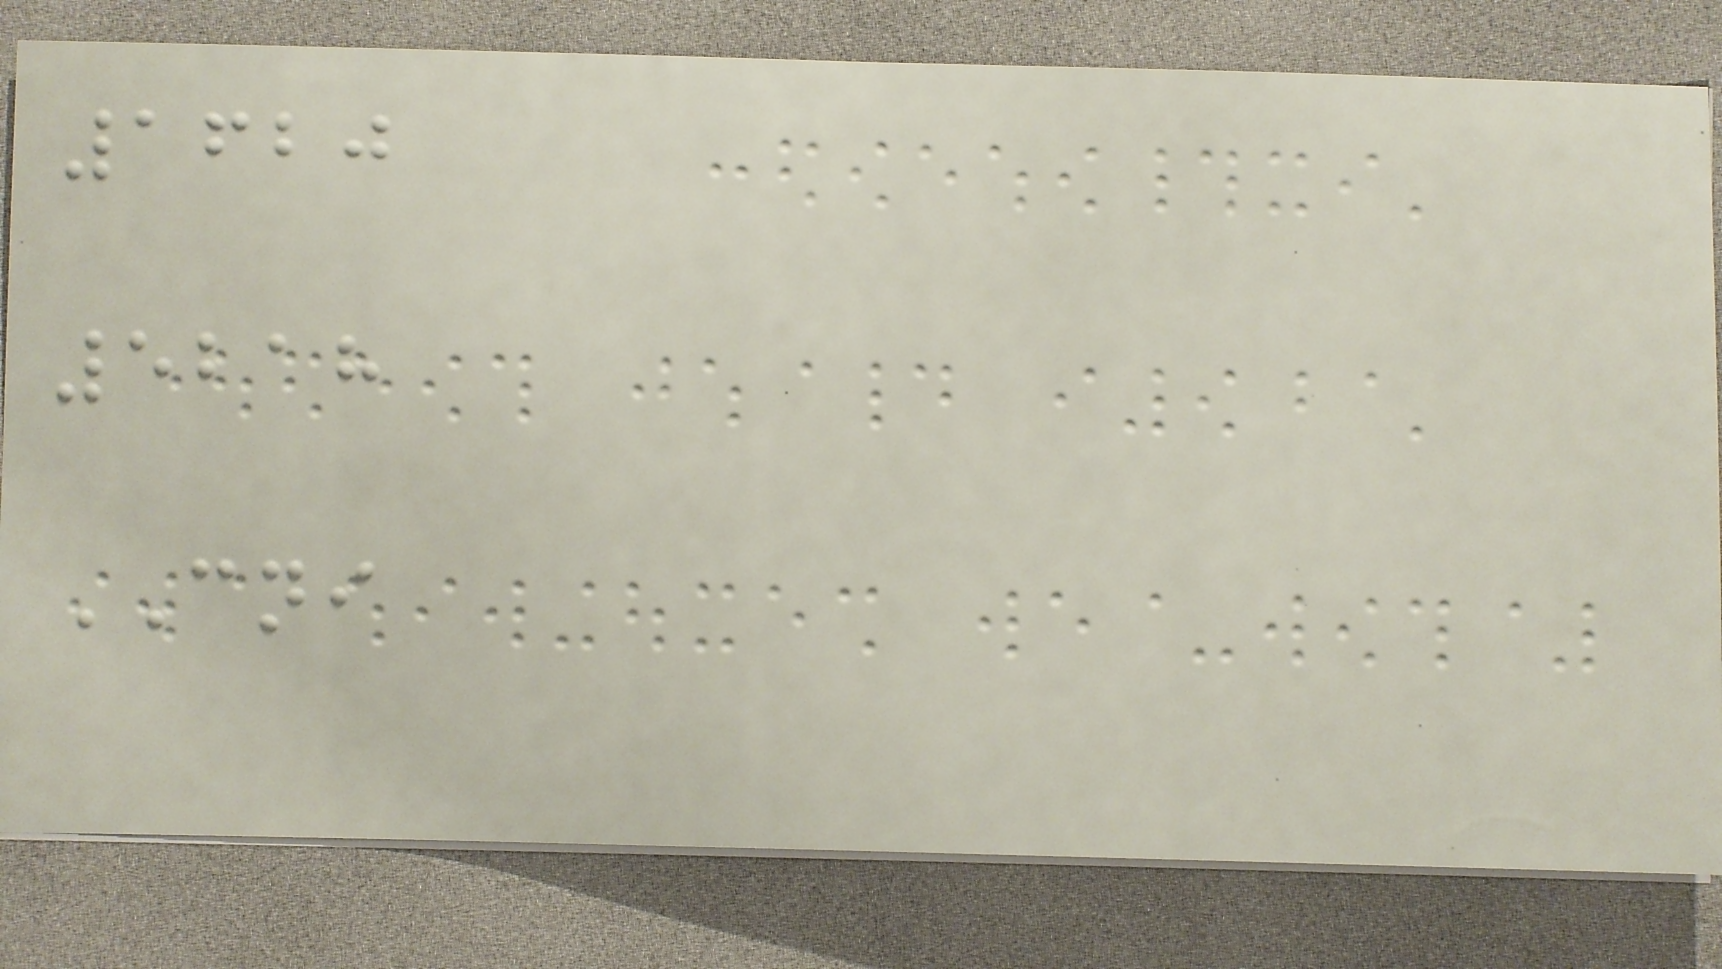1620
5218
CNI
